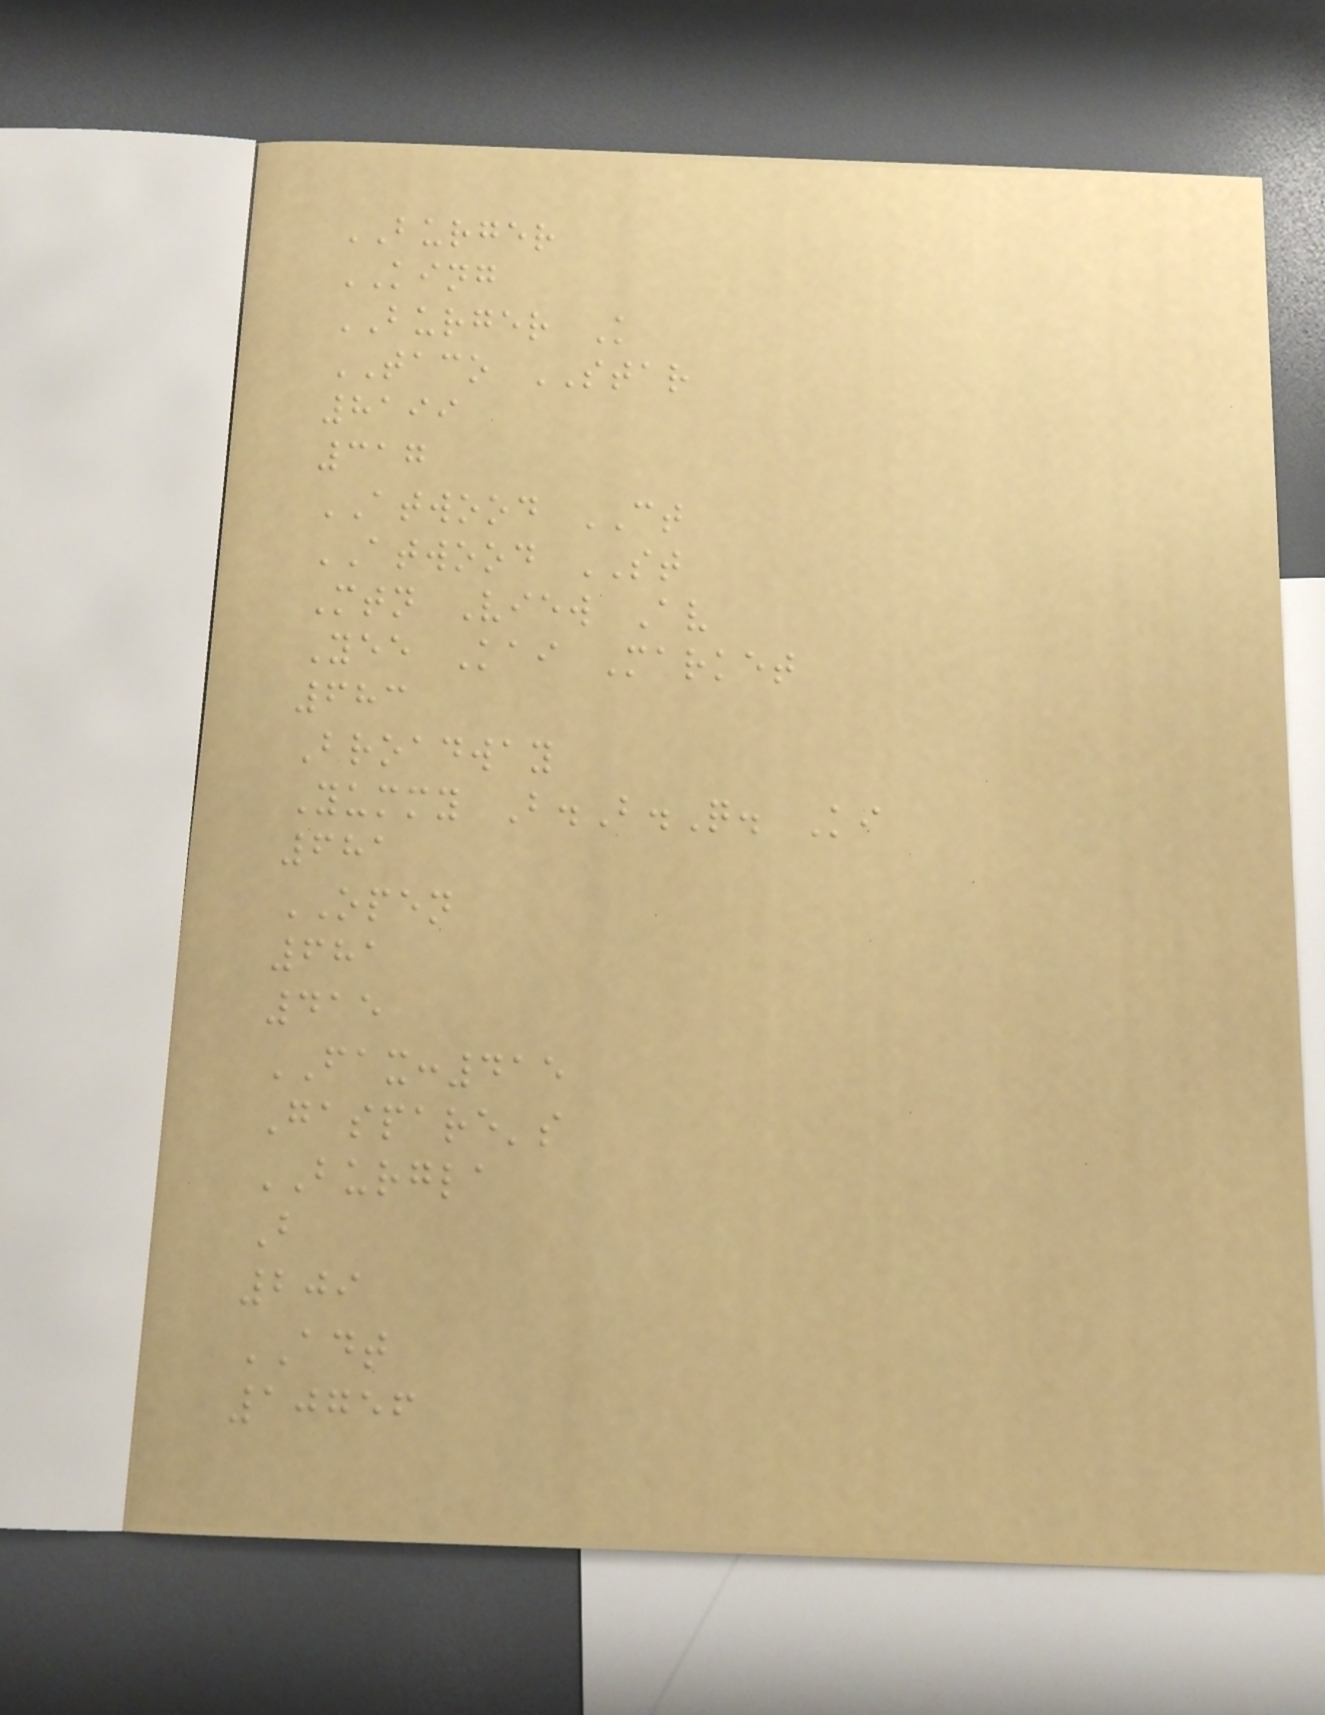BURGER
KING
BURGER K
TACO STAR
8199
317
ATWOOD CT
ATWOOD ST
Mtn View Av
Yee Kai Market
683
Broadway
Yummy B.B.Q. Ki
681
OPEN
681
415
FAX:415
Gaspare's
BURGLA
B
209
ADT
10756
